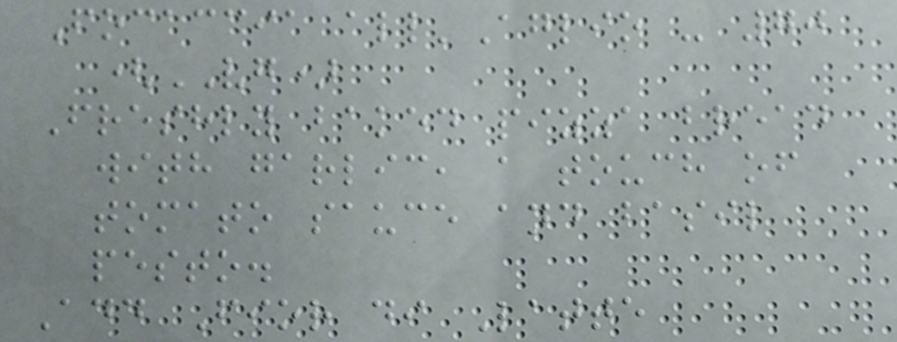Focaccia all'Aglio - 70
(VG)
Freshly baked pizza bread
with garlic, a touch of
tomato sauce and basil
pesto.
Add Fior di Latte
